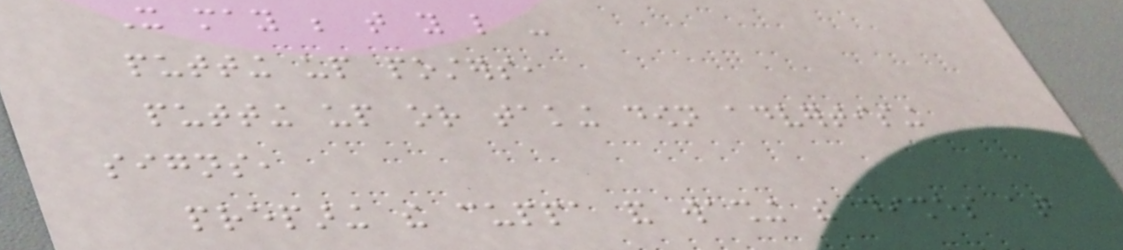It may be that you like -
putting up posters,
putting up or taking down advertising
signs,
preparing the cuppa and washing the dishes at
